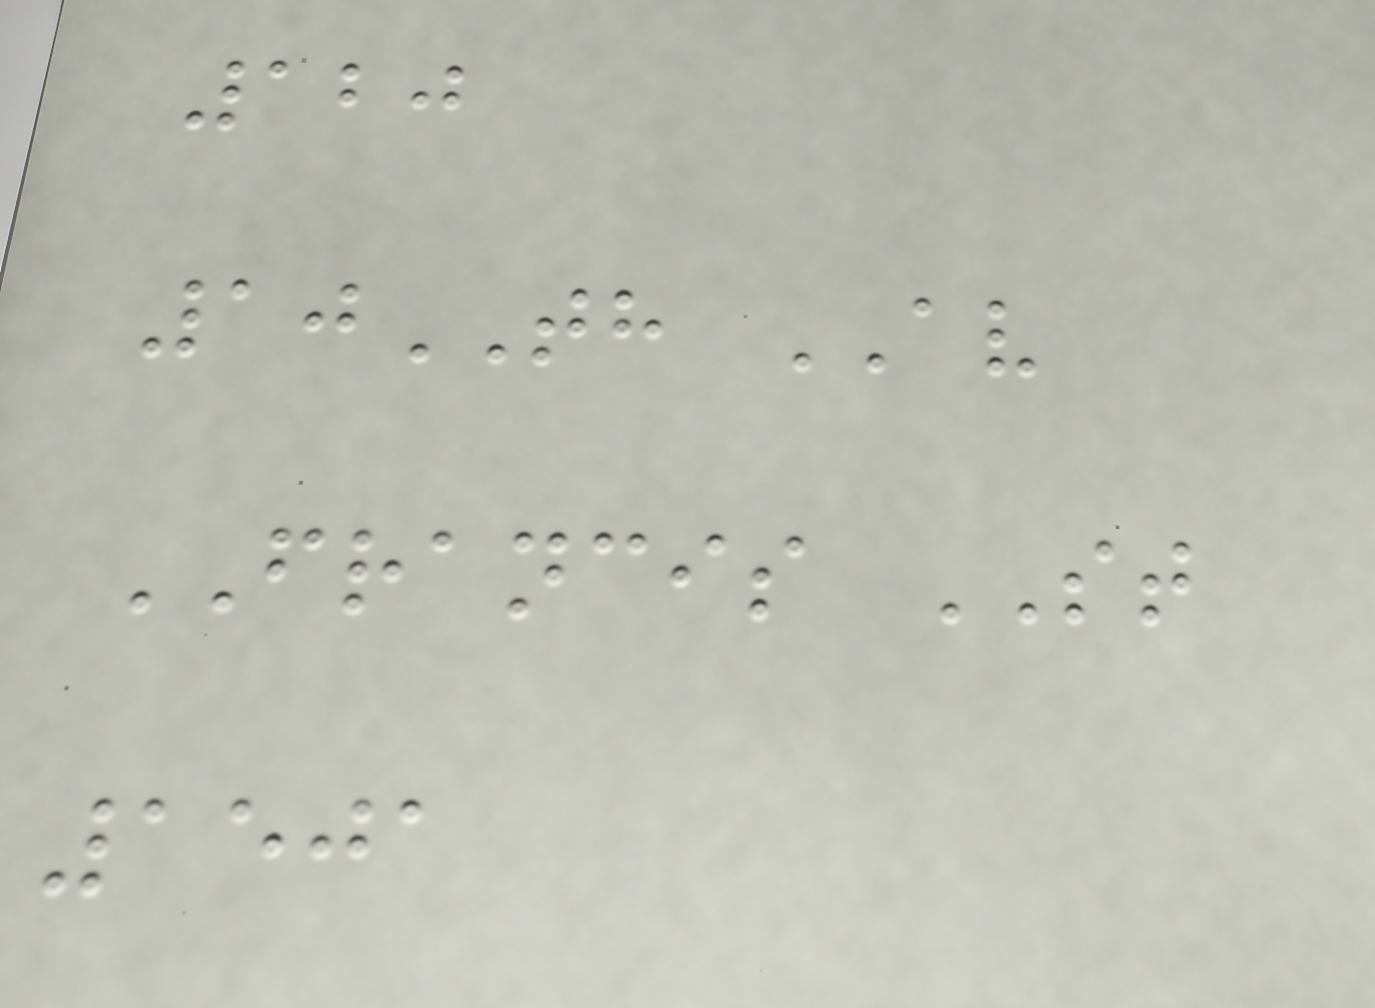120
10TH AV
FRANCIS ST
1501
